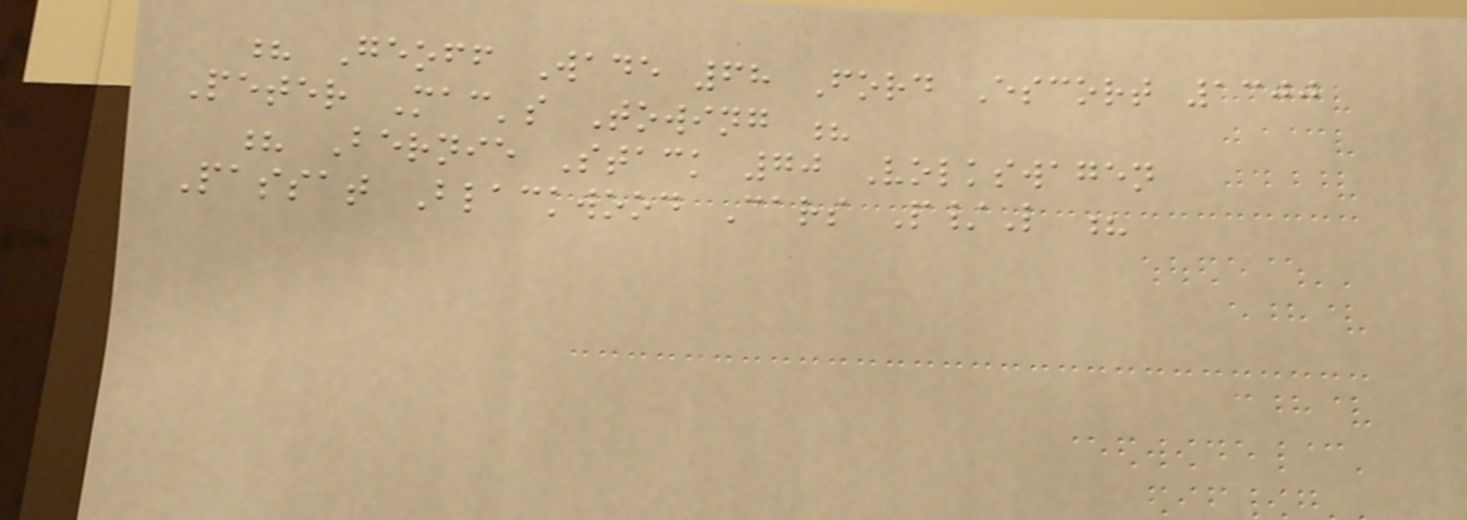? Geoff Wade 68 Ford Escort 1300
Peter Mac's Towing ?
? Bernie Stack 70 Volkswagen
Passat Blackwood Cars P/L ?
